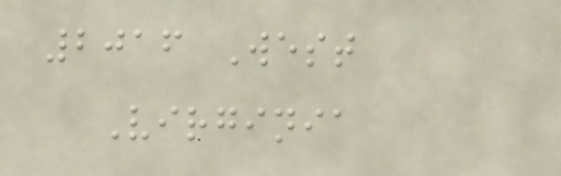2016 West
Virginia
